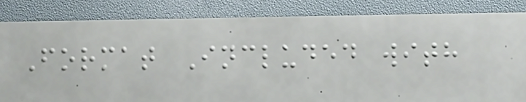Format Included with
